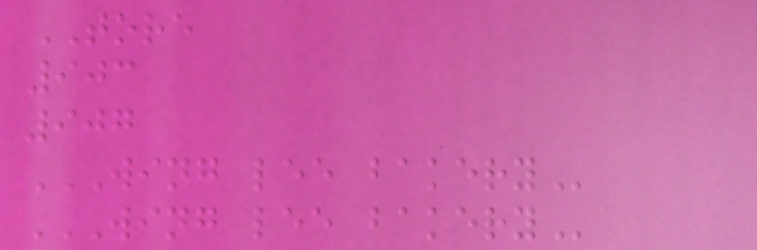TORE
903
907
WING LEE BAKERY
WING LEE BAKERY
